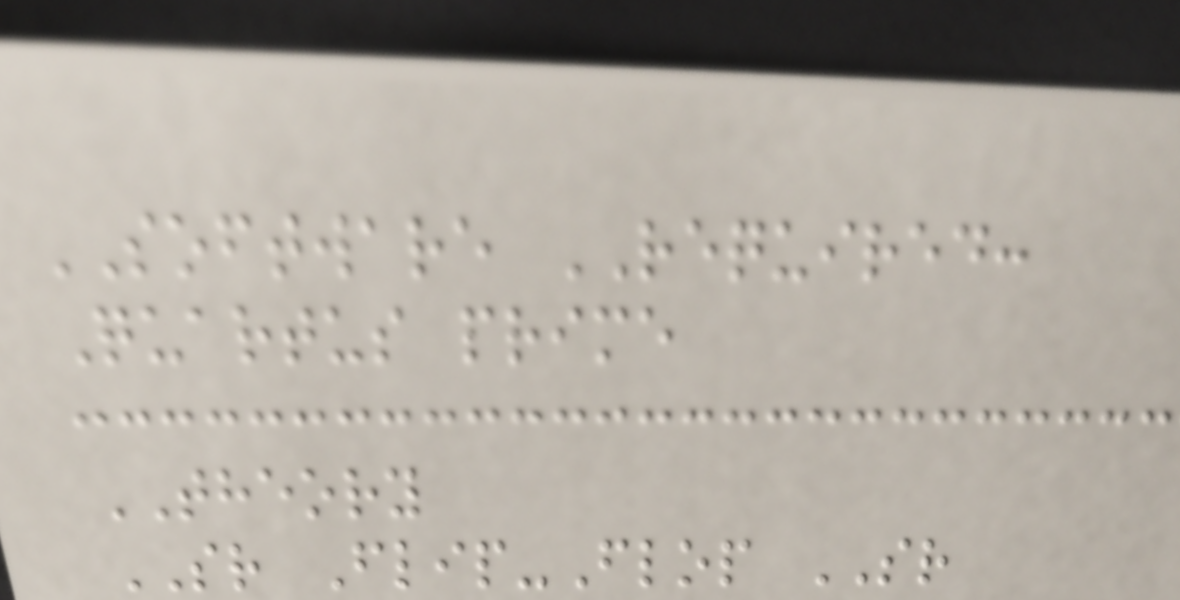SOFTWARE REQUIRED:
Quartus prime
THEORY
SR Flip-Flop SR
